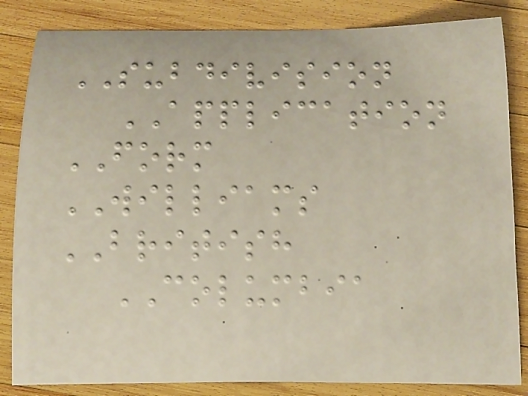SUBDIVISION
APPLICATION
FORM
WILLIAMS
BRITISH
COLUMBIA
